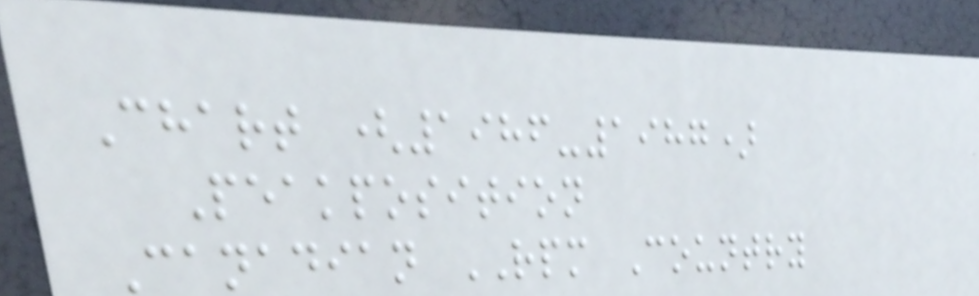Chart (1986-1987)
Peakposition
Canadian RPM Country
